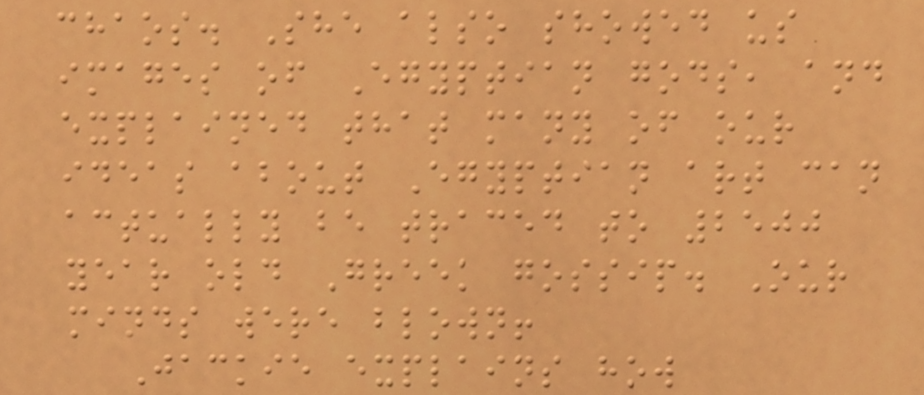chaos. She also showed us
images of Egyptian gods, and
explained that many of our
ideas about Egyptian art can
actually be traced to 2500
year old Greek gossip. Our
minds were blown!
Jackie explains how
